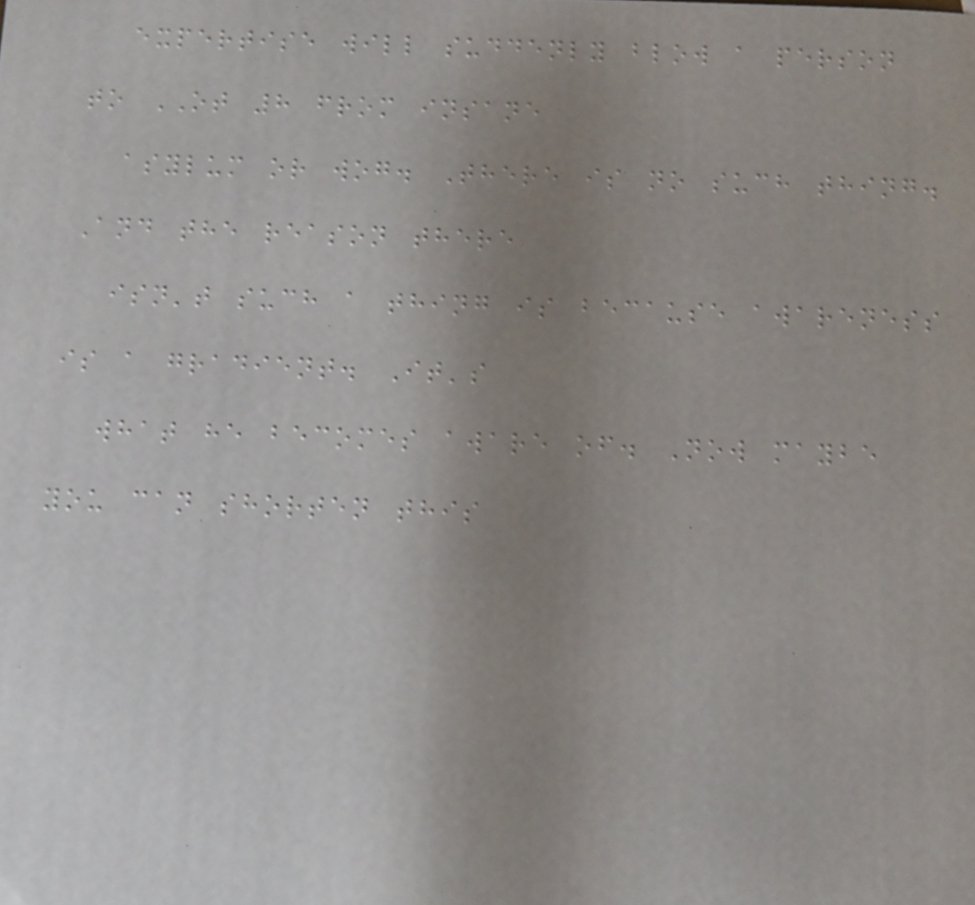expertise will suddenly blow a person
to OT 8 from insane
asylum or wog. There is no such thing.
And the reason there
isn't such a thing is because awareness
is a gradient. It's
what he becomes aware of. Now maybe
you can shorten this
